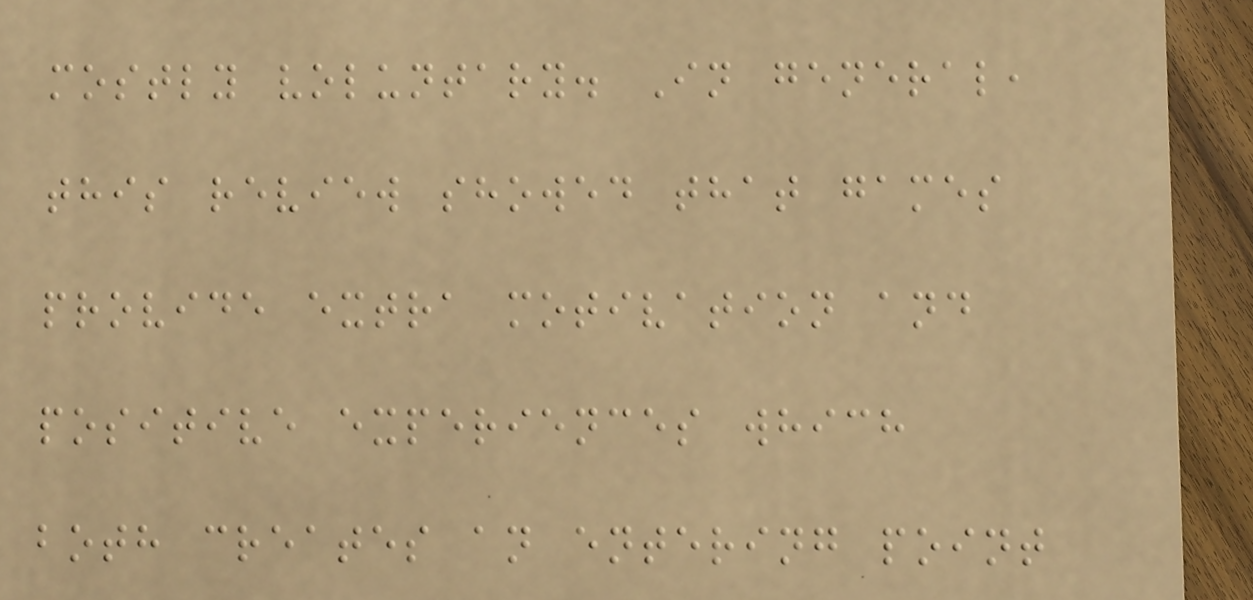mostly voluntary. In general,
this review showed that games
provide extra motivation and
positive experiences which
both creates an entering point
